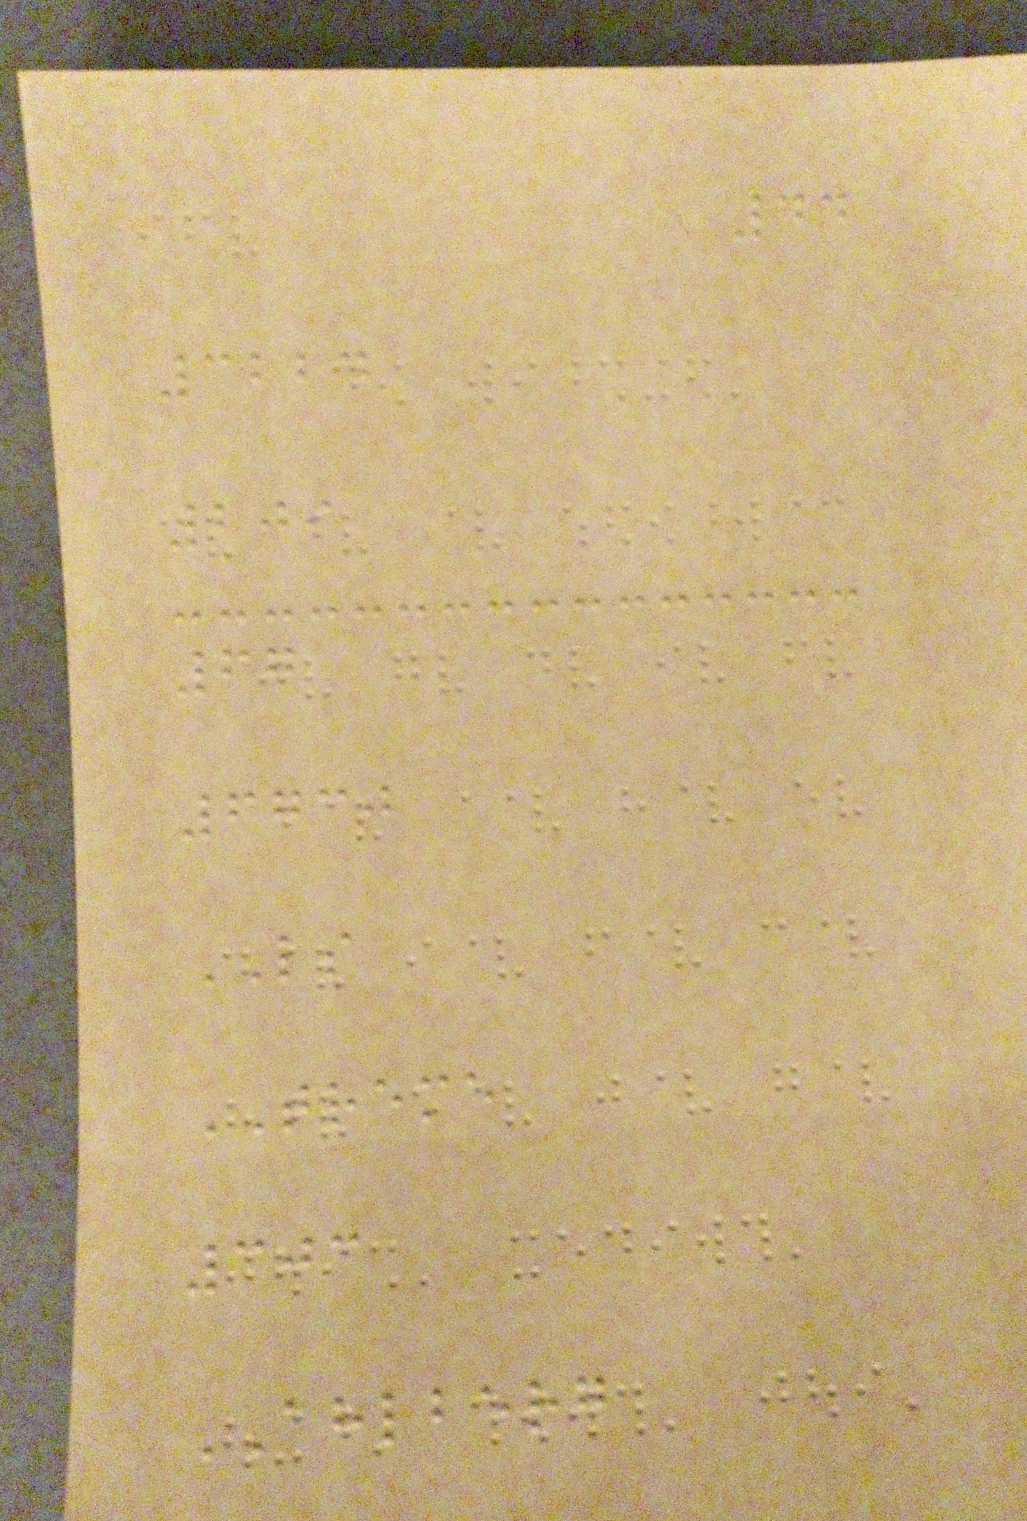44
3224
209
67
6730
LS
TREME
303
AHLBERG
